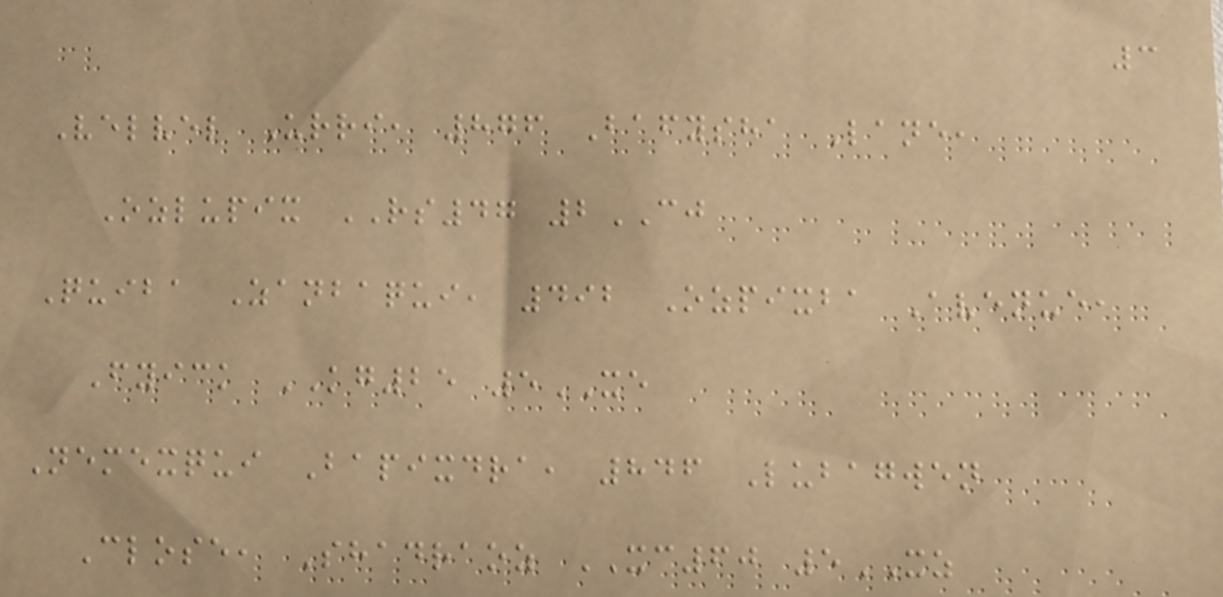3
Velvel Urri, 876 Bafysha Lane,
Ozlupix RS47 2CJ
Quiba Zanbaqui, 492 Ozpixba Avenue,
Fyick KG25 5XE
Nemexqui Bapixdra, 846 Lubagwen
Close, Shadraoz XC60 5XZ
